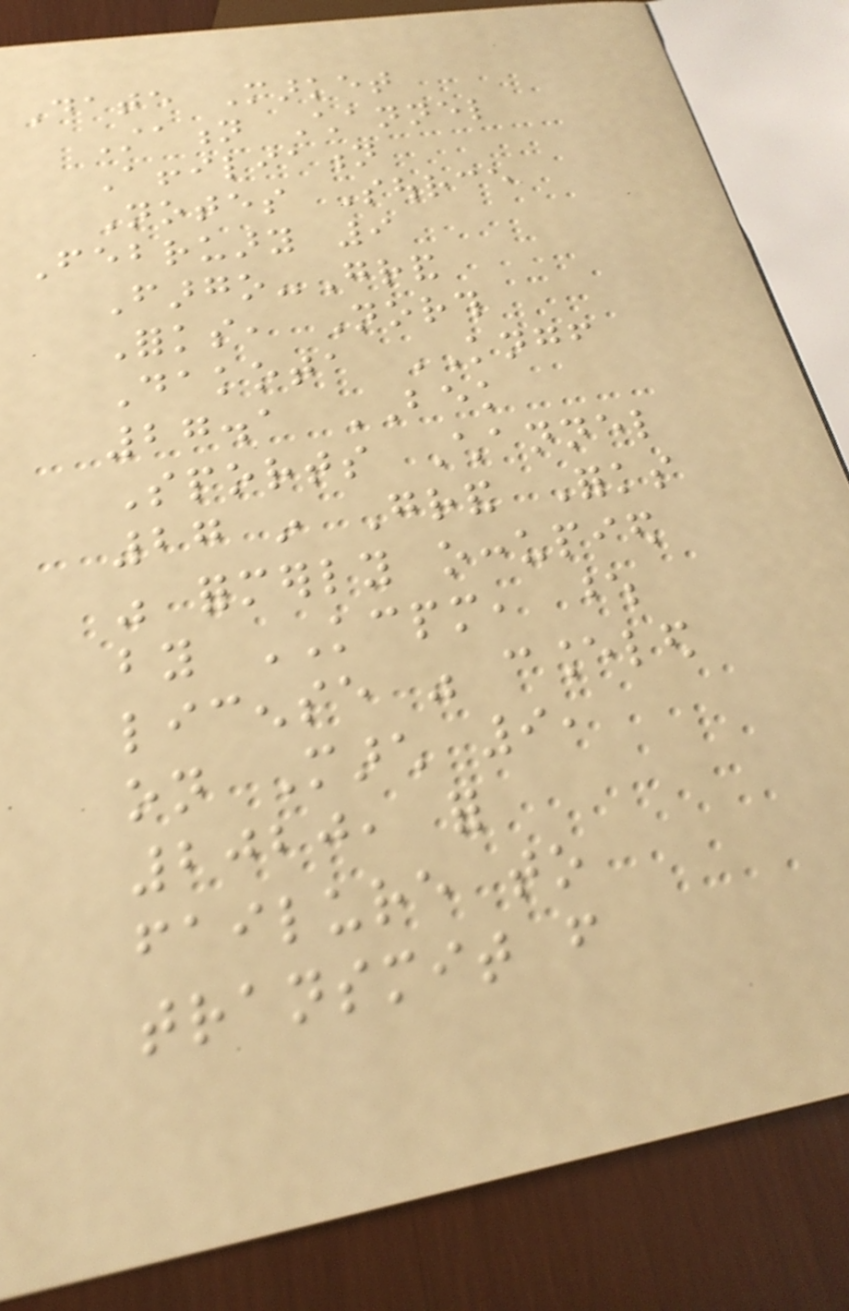Date Market
Station Channel
Affiliation
Notes Source
February 9
Fargo-Grand
Forks, North
Dakota KNGF
27.1 BEK
Sports Channel
27 in Grand Forks
was formerly occupied
by KCPM, whose
license was canceled
on March 9,
2020, for
failure to
transmit from
